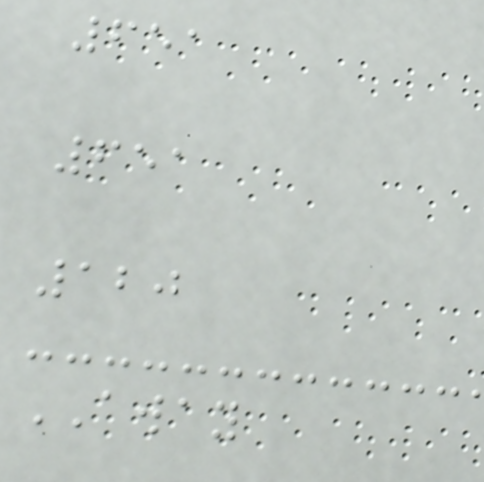651
651
120
AWAY
